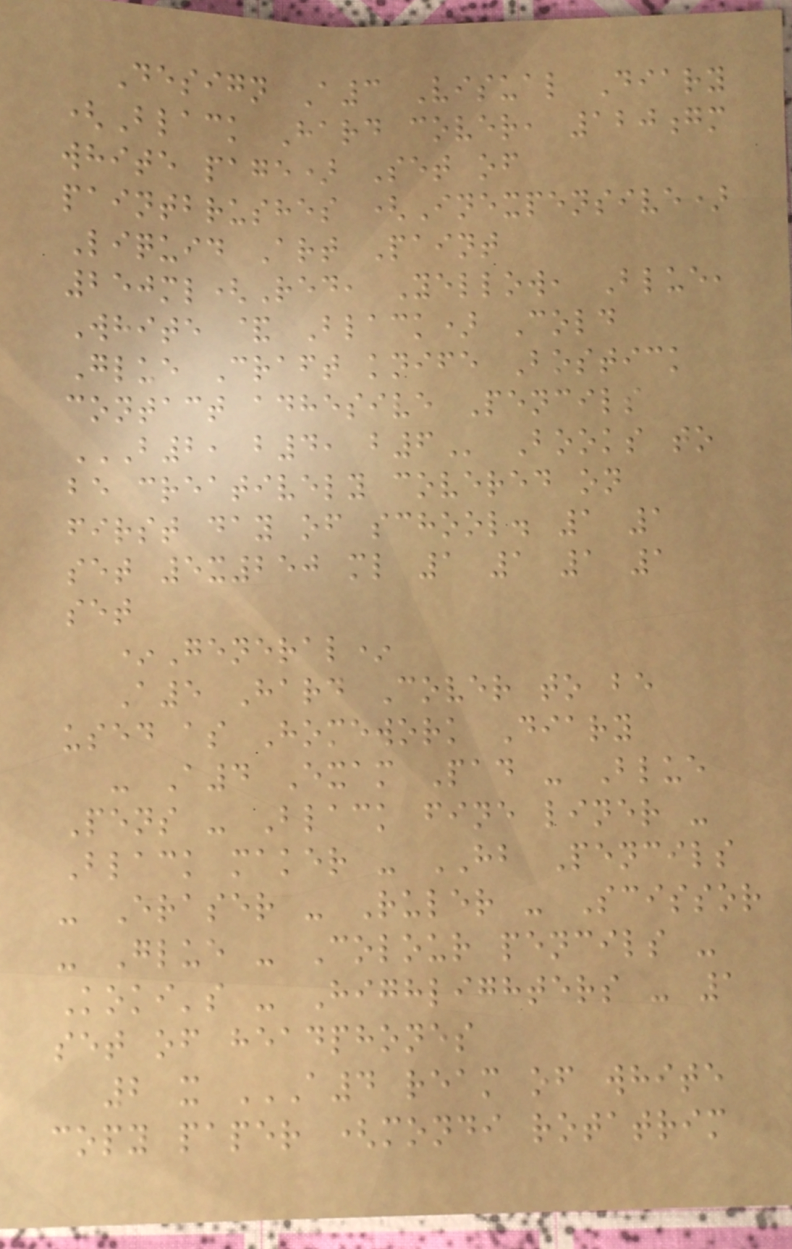Design A3 Visual Diary
(Black Hard cover, 120gm
white page) Set of
paintbrushes (Inexpensive)
Liquid Art Paint
250ml(Red, Yellow, Blue,
White & Black) Cold
Glue Craft knife Bostick
contact adhesive Pencils
B2, B4, B6 Books to
be creatively covered on
first day of school. 1 1
set 5x250 ml 1 1 1 1
set
*General*
A5 Hard Cover to be
used as Homework Diary
- A4 Exam Pad - Blue
Pens - Black fine liner -
Black maker - HB Pencils
- Eraser - Ruler - Scissor
- Glue - Colour pencils -
Koki's - Highlighters - 1
set of headphones
2 x A4 REAM OF WHITE
COPY PAPER (MONDI ROTATRIM
